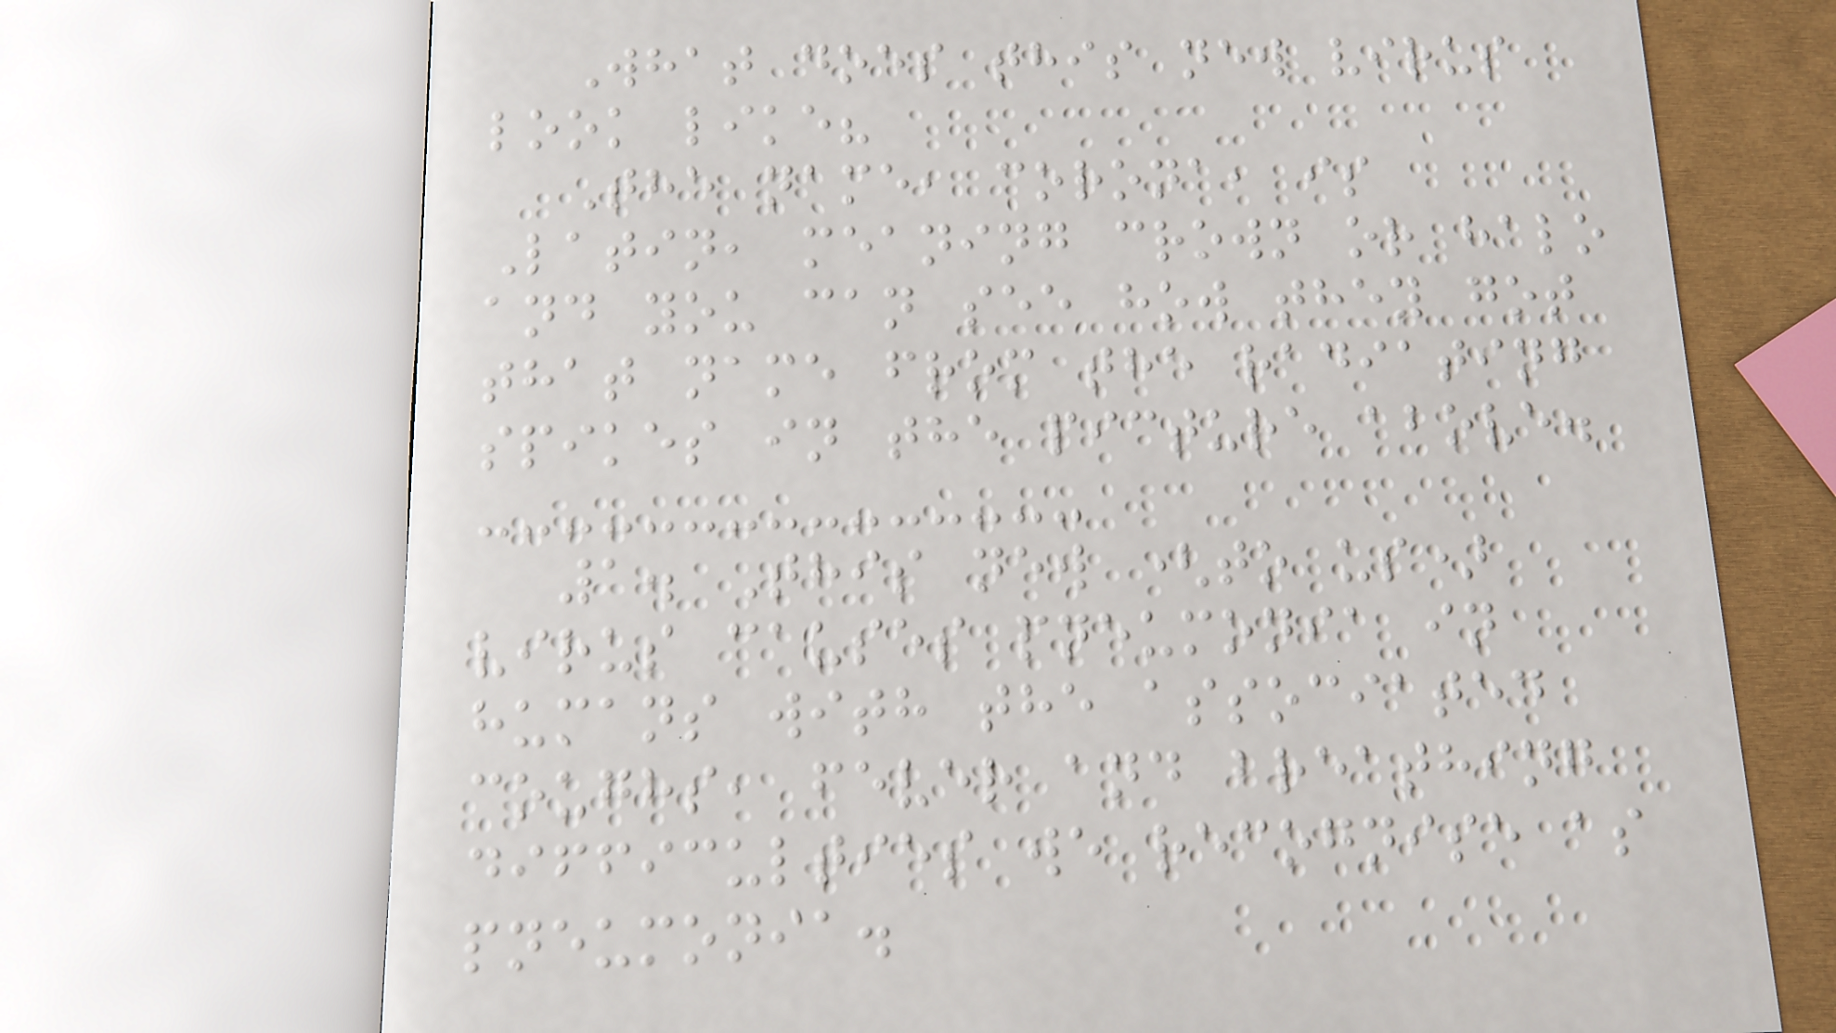What does this new virus
look like?
The name, corona, is
Latin, meaning crown or halo
and you can see how they got
that name from the radiating
spikes in the picture above.
1. This new (to us)
virus causes pneumonia in
humans with the associated
coughs, fever and breathing
difficulties we recognise as
pneumonia.
